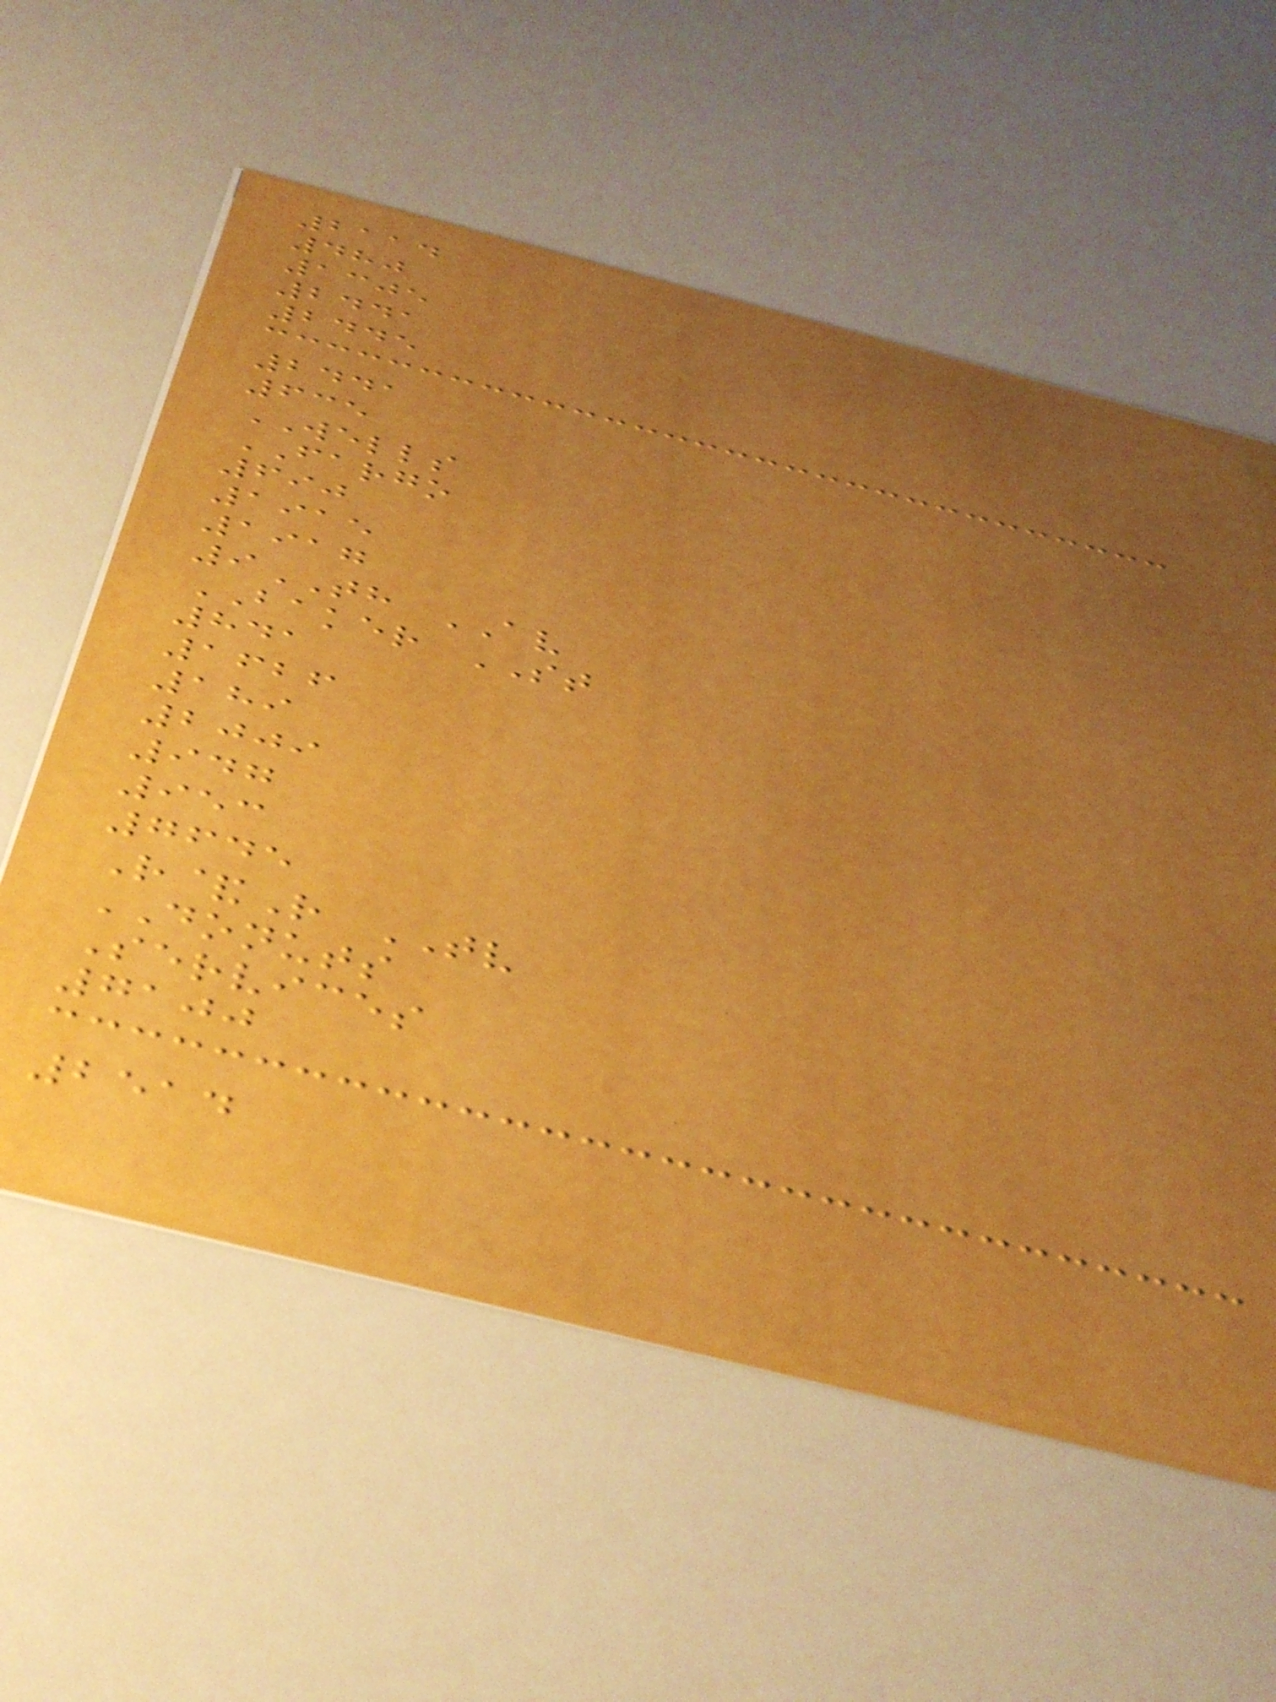2114
480
1305
2441
2445
2441
635
WELLS
FARGO
690
1915
1917
9TH AV
BAKER ST
841
1626
189
2009
947
953
7645
R&R TV
DONUTS
Services
7100
2514
